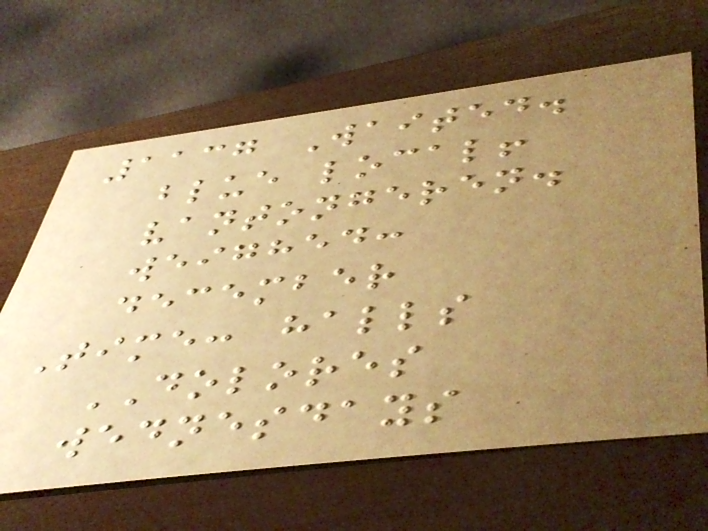1137 Waited.
blue local!
vantongeren.
weighed:
december
Time: halls
DOLORES
wednesdays
